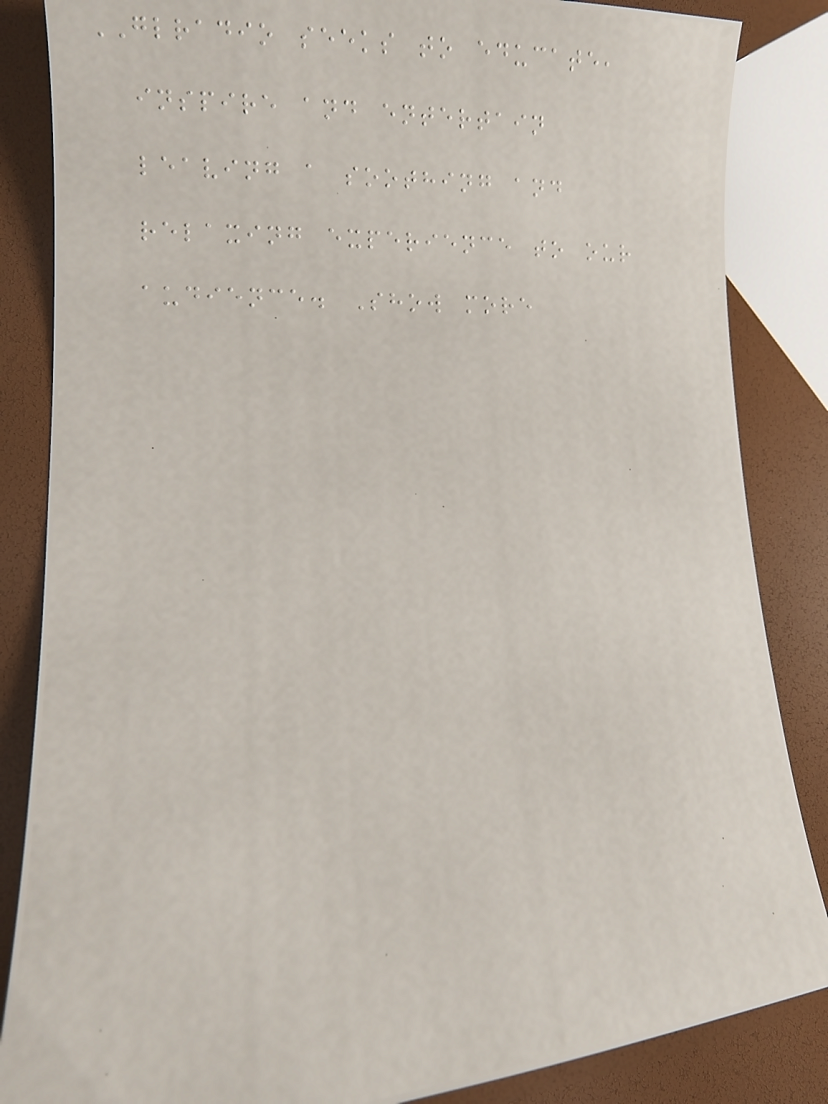GLRADIO seeks to educate,
inspire and entertain
leaving a soothing and
relaxing experience to our
audience. Show more
